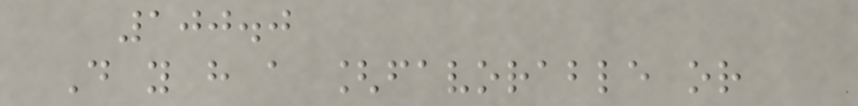100.0
Do you have a [favorable or
